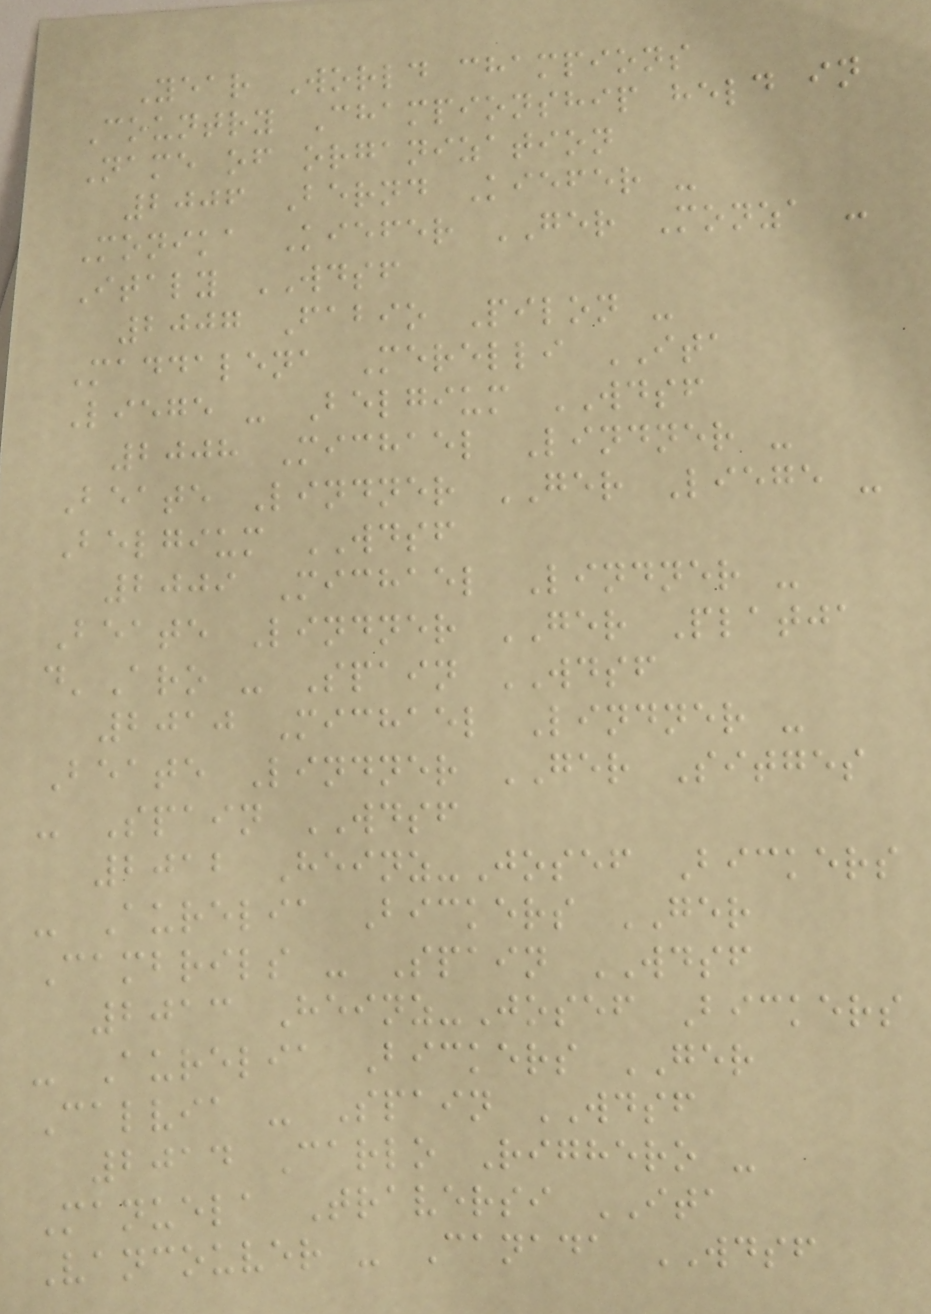Year World champions
Country Championship held in
Name of organization
2006 Bernd Kiefer -
Monika Kiefer GER Monza -
Italy WDSF
2007 Fabio Pilon -
Maddalena Merelli ITA
Liege - Belgium WDSF
2008 Michael Lindner -
Beate Lindner GER Liege -
Belgium WDSF
2009 Michael Lindner -
Beate Lindner GER Platja
d'Aro - Spain WDSF
2010 Michael Lindner -
Beate Lindner GER Sitges
- Spain WDSF
2012 Heinz-Josef Bickers
- Aurelia Bickers GER
Cambrils - Spain WDSF
2013 Heinz-Josef Bickers
- Aurelia Bickers GER
Calvia - Spain WDSF
2014 Carlo Righero -
Manuela Traversi ITA
Vancouver - Canada WDSF
